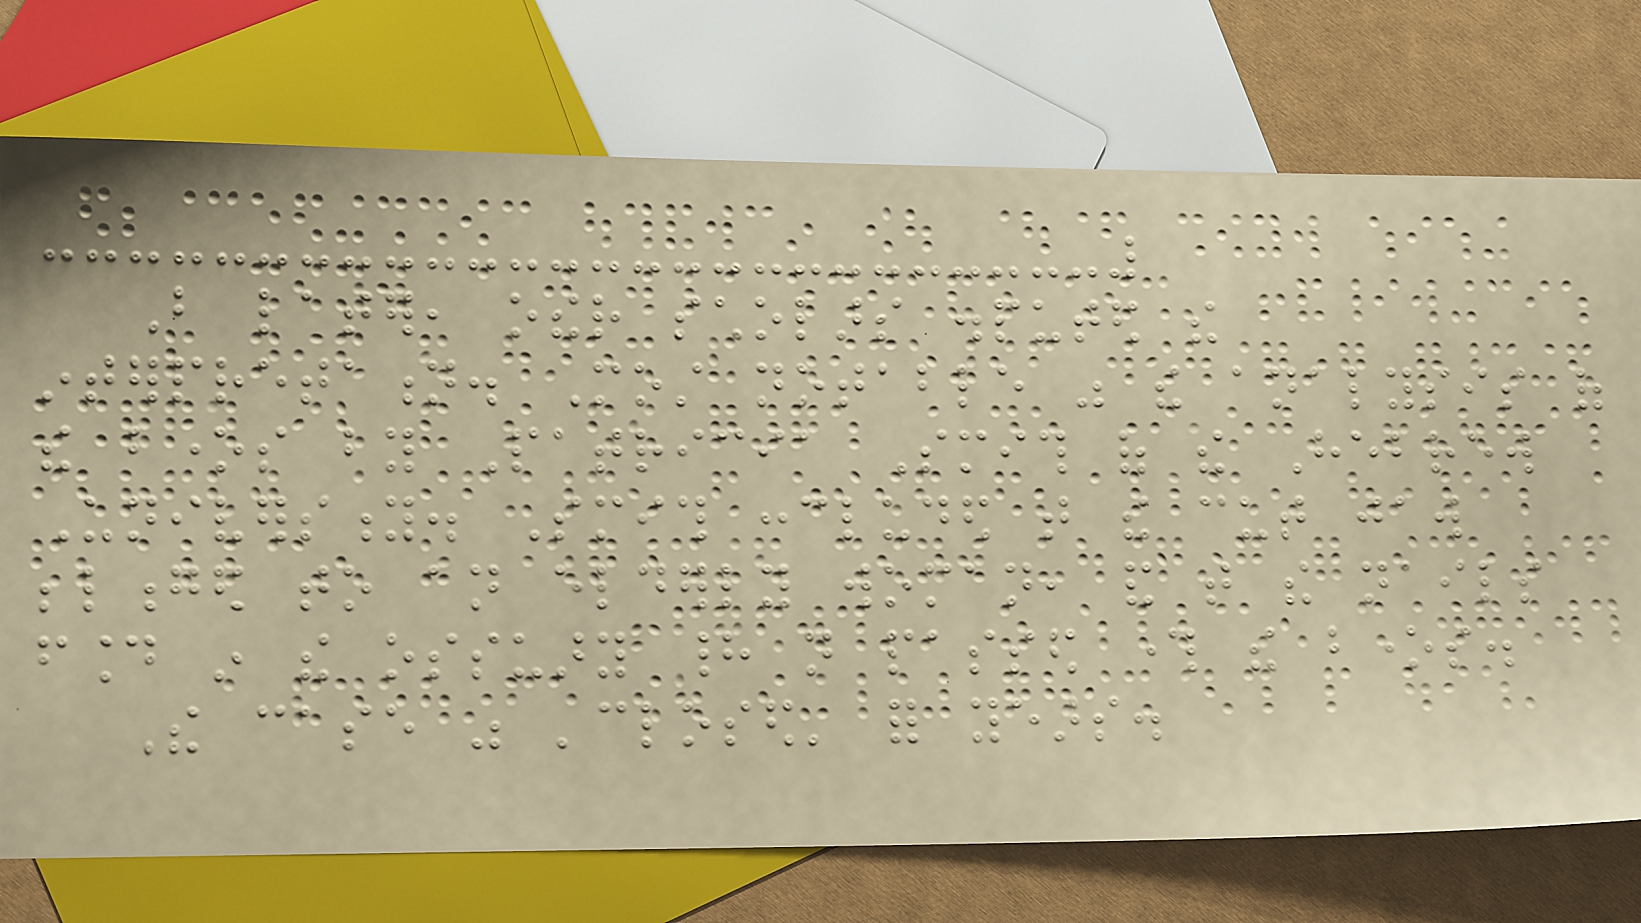But later, other scholars disputed the
interpretation. Most notable was the analysis of
the bones by Patricia Smith of the Hebrew
University. Smith concluded that the cut jaw
belonged to an elderly woman, and that the nails
found in the ossuary had not passed through the bones.
The case was 'closed' for years.
